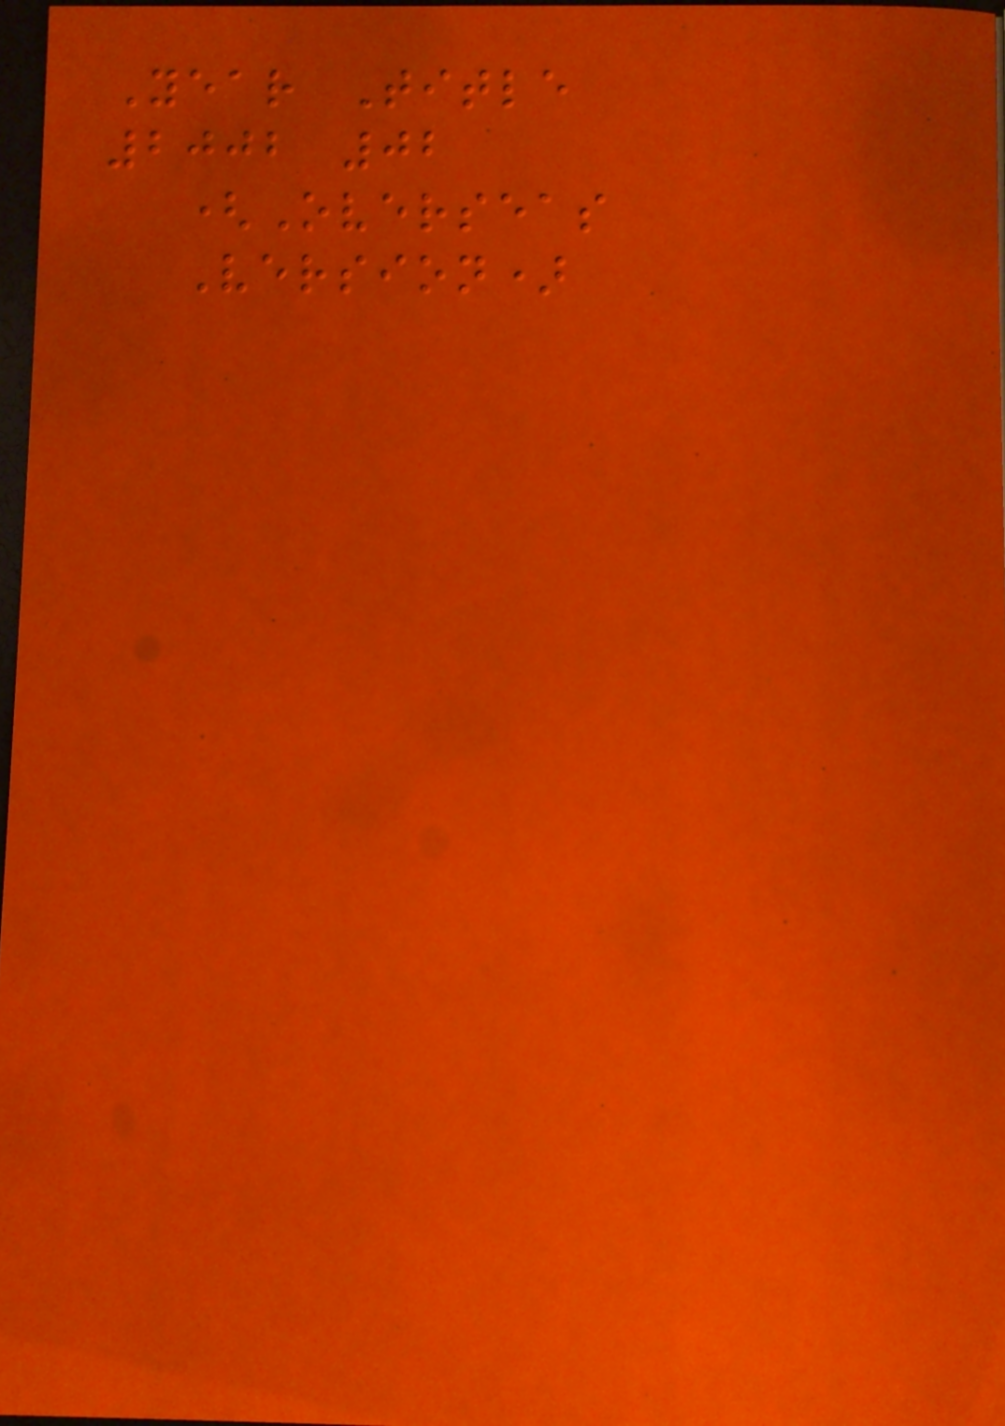Year Title
2002 02
(Overseas
Version)
